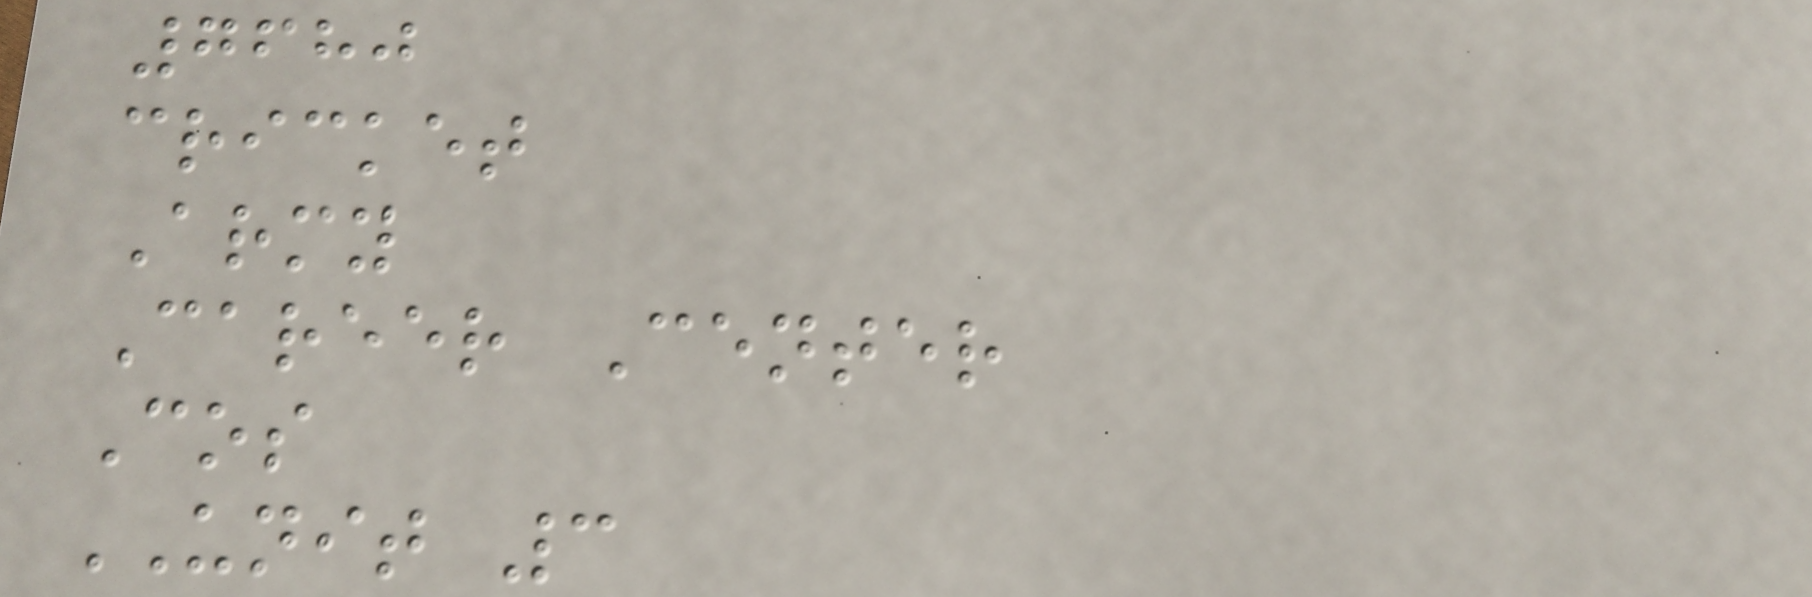7680
cricket
Army
Career Center
Cos
UNIT 3
